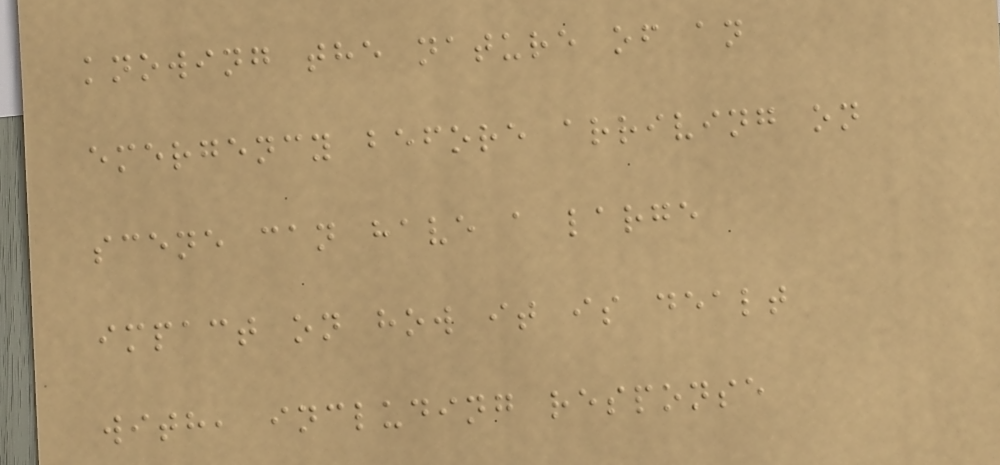knowing the nature of an
emergency before arriving on
scene can have a large
impact on how it is dealt
with, including response
